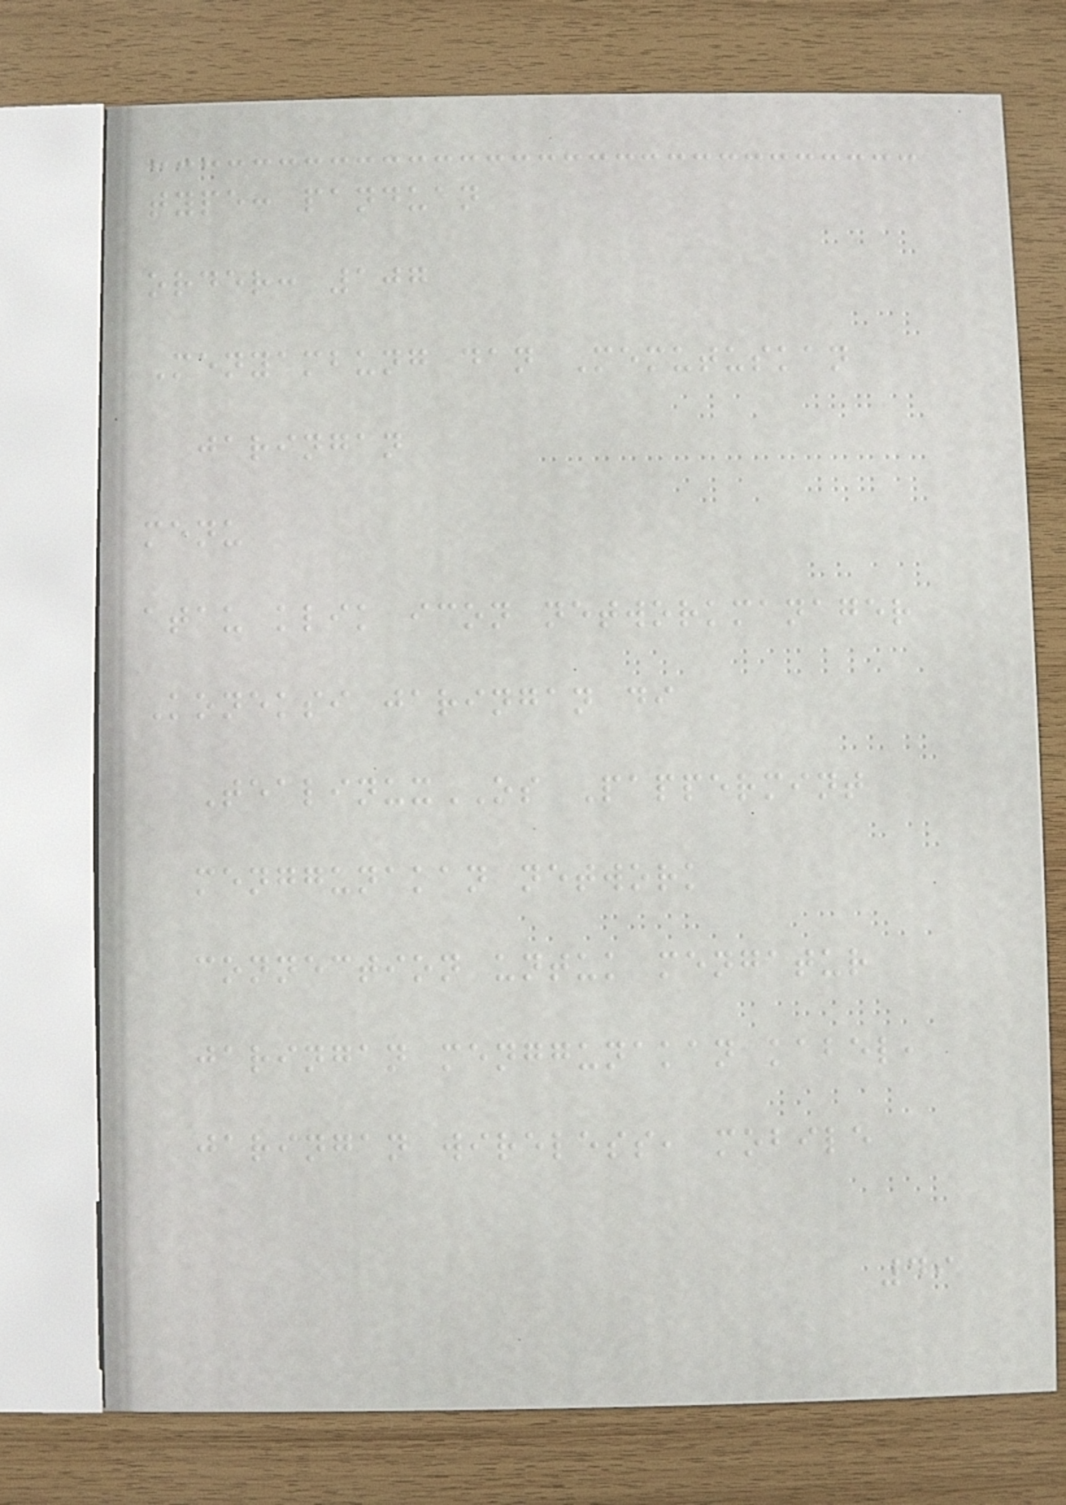type: panduan
order: 107
Menyambung dan Memutuskan
jaringan
menu
atau klik icon networkmanager
Koneksi jaringan di
TealinuxOS Pappermint
menggunakan network
connection untuk mengatur
jaringan menggunakan kabel,
jaringan wireless, mobile
49
